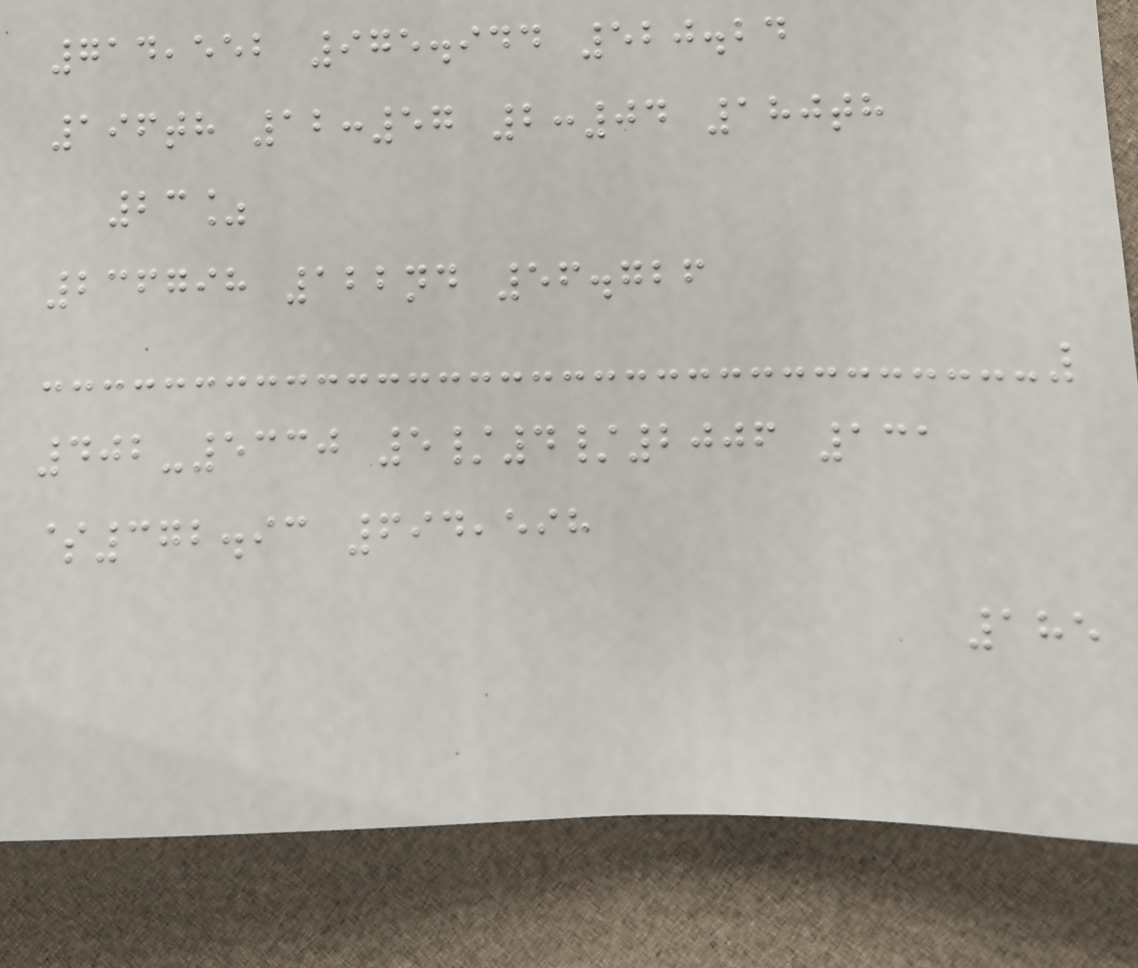714,552 975.944 520.24
196th 12:57 2:04 180th
23%
236798 122nd 56.726
402-5330 5/4/2006 131
$372.93 694,598
185
